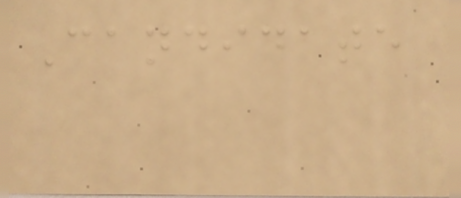Candidate
